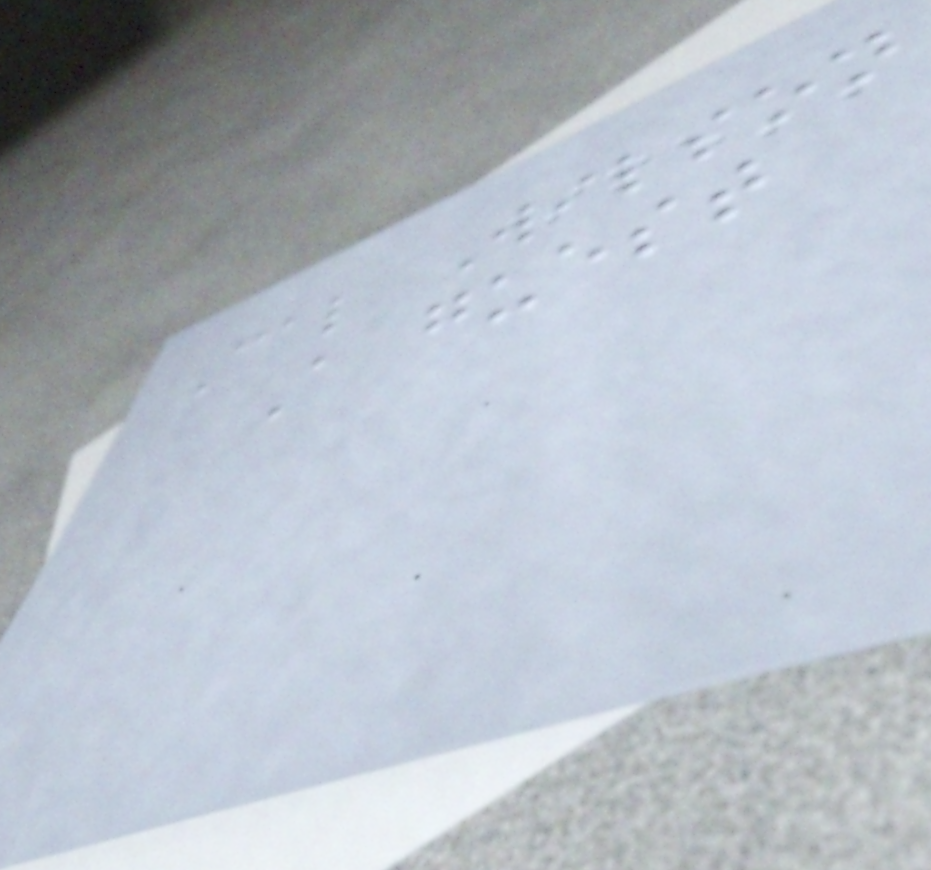Cal Wilson
A guest
